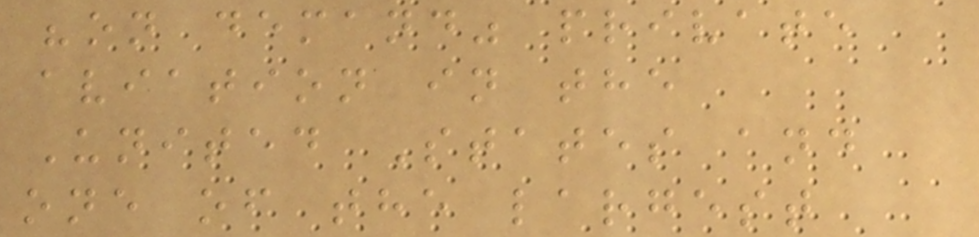"on demand" private
aviation in the
United States and
one of the largest
